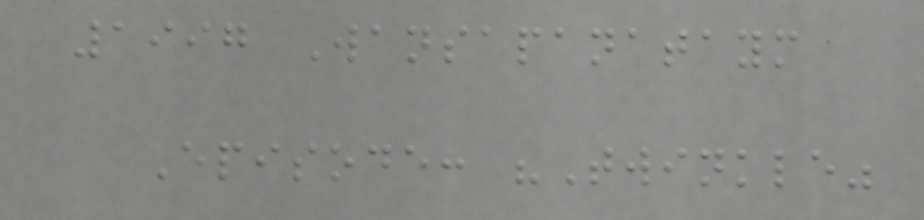1997 Wansapanataym
Episode: "Twinkle"
